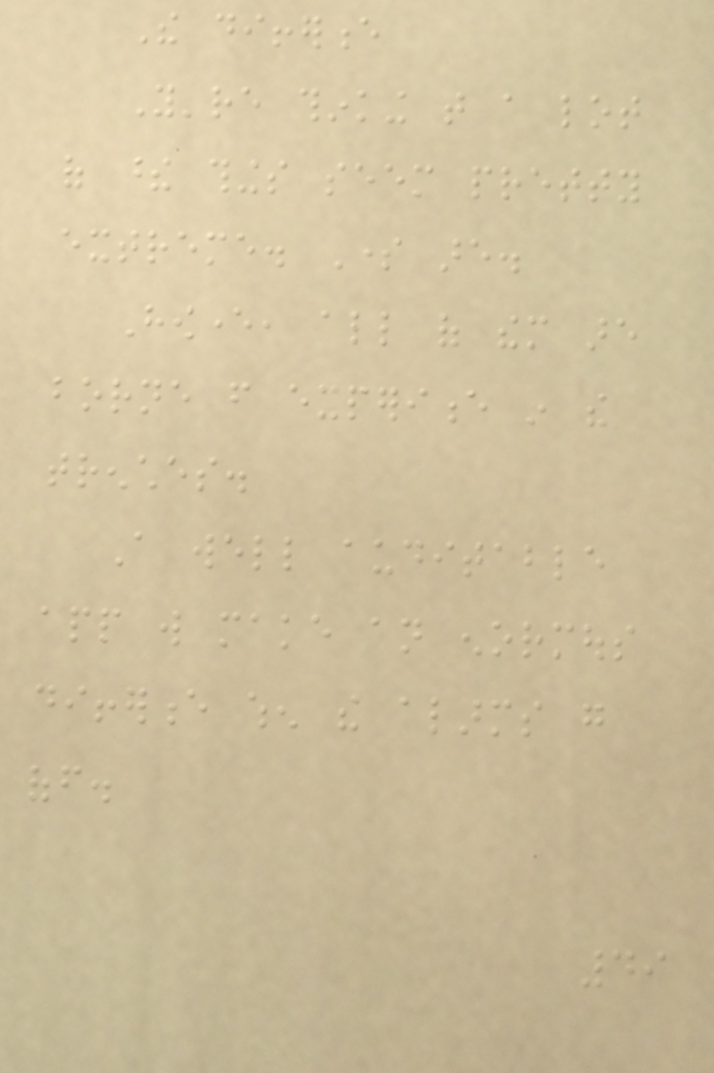The difference
You're thinking that a lot
of these things seem pretty
extreme. Some are.
However, all of them are
borne from experience in the
trenches.
A well auditable
app will make an enormous
difference when the alarms go
off.
49
